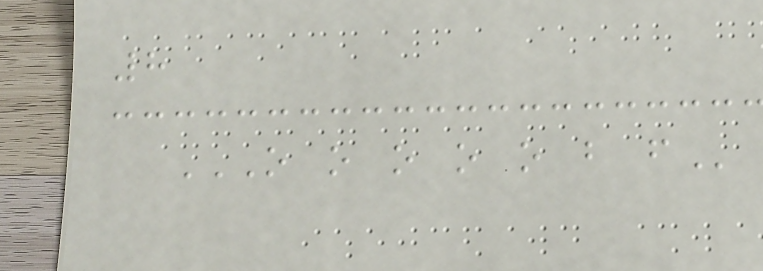8
O O O O O B F
